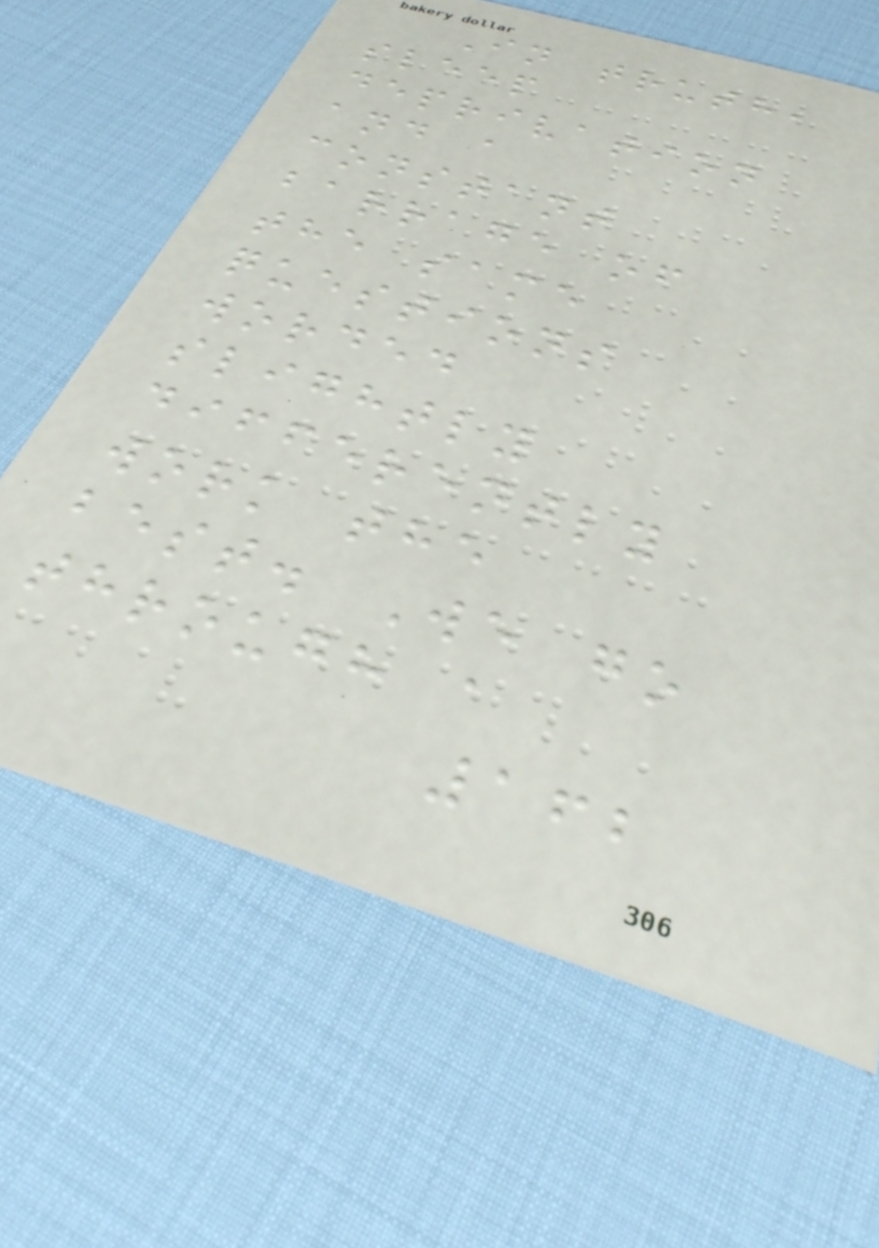In truth,
sleep
deprivation
and a
constant
barrage of
the same
questions
worded
slightly
differently
work the
best. We go
through a
162
